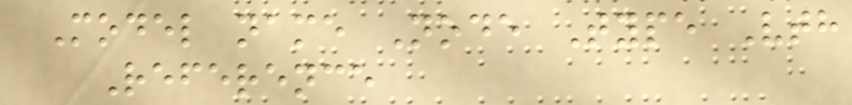Model name Node Type Vth
Reference
